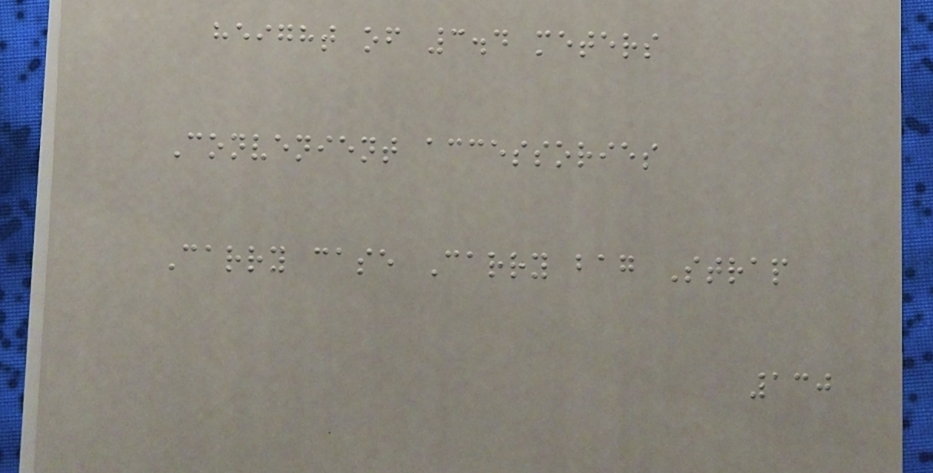height of 3.4 meters
Convenient accessories
Carry case Carry bag Strap
130
